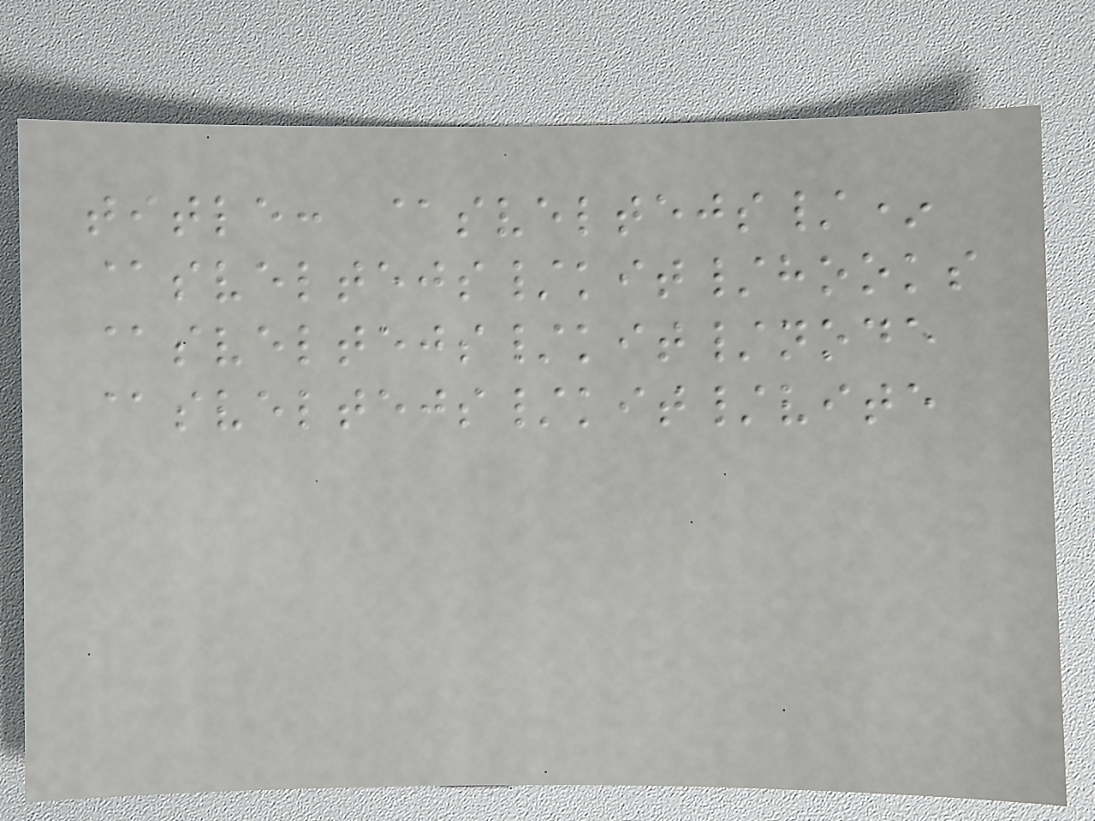title: @sveltejs/*
@sveltejs/kit/hooks
@sveltejs/kit/node
@sveltejs/kit/vite
